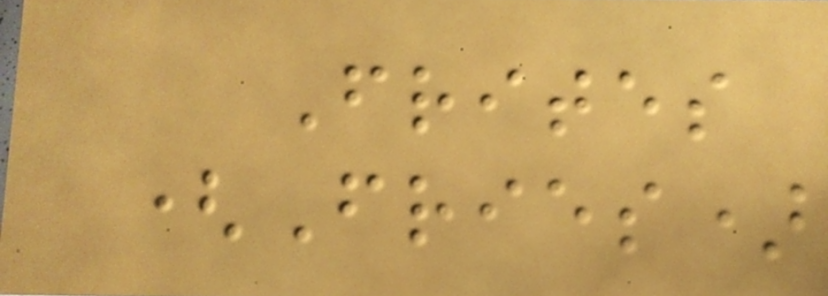Frites
(Fries)
